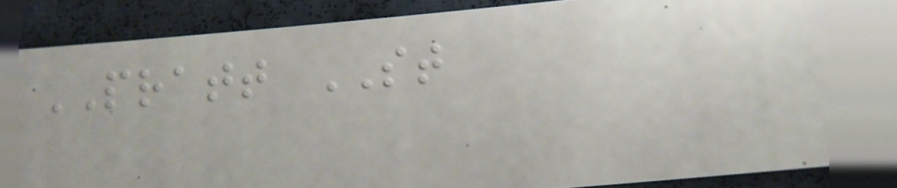PRATT ST
